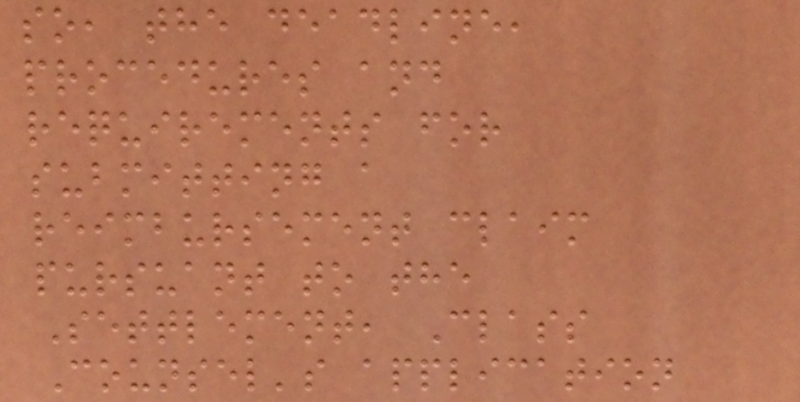so, the deadline,
procedures and
requirements for
submitting a
reimbursement claim
pursuant to the
Settlement, Class
Counsel's application
